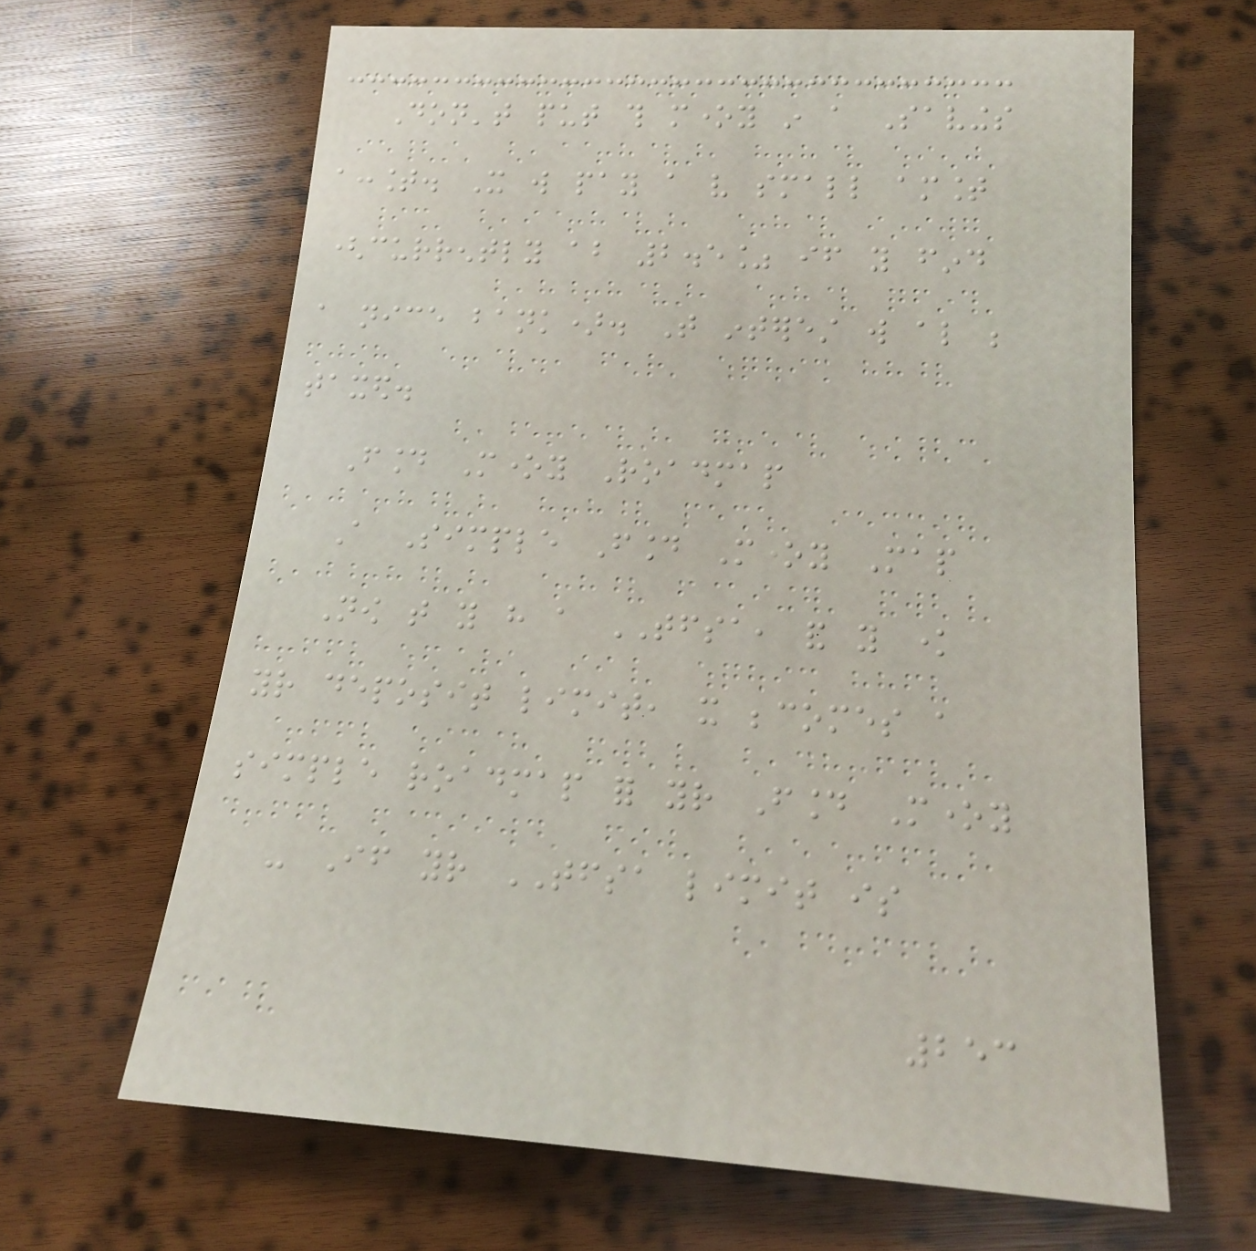Don't put this money in a Savings
account. It will pay a very small amount
(currently about 2.5% if you find
a nice bank). That interest will also be
taxed.
Found Money Roadmap
A Simple Found Money Map
Now that you have a TFSA, and you know
your deposit limit, it becomes a
simple roadmap for your Found Money
- If your TFSA limit is
253
